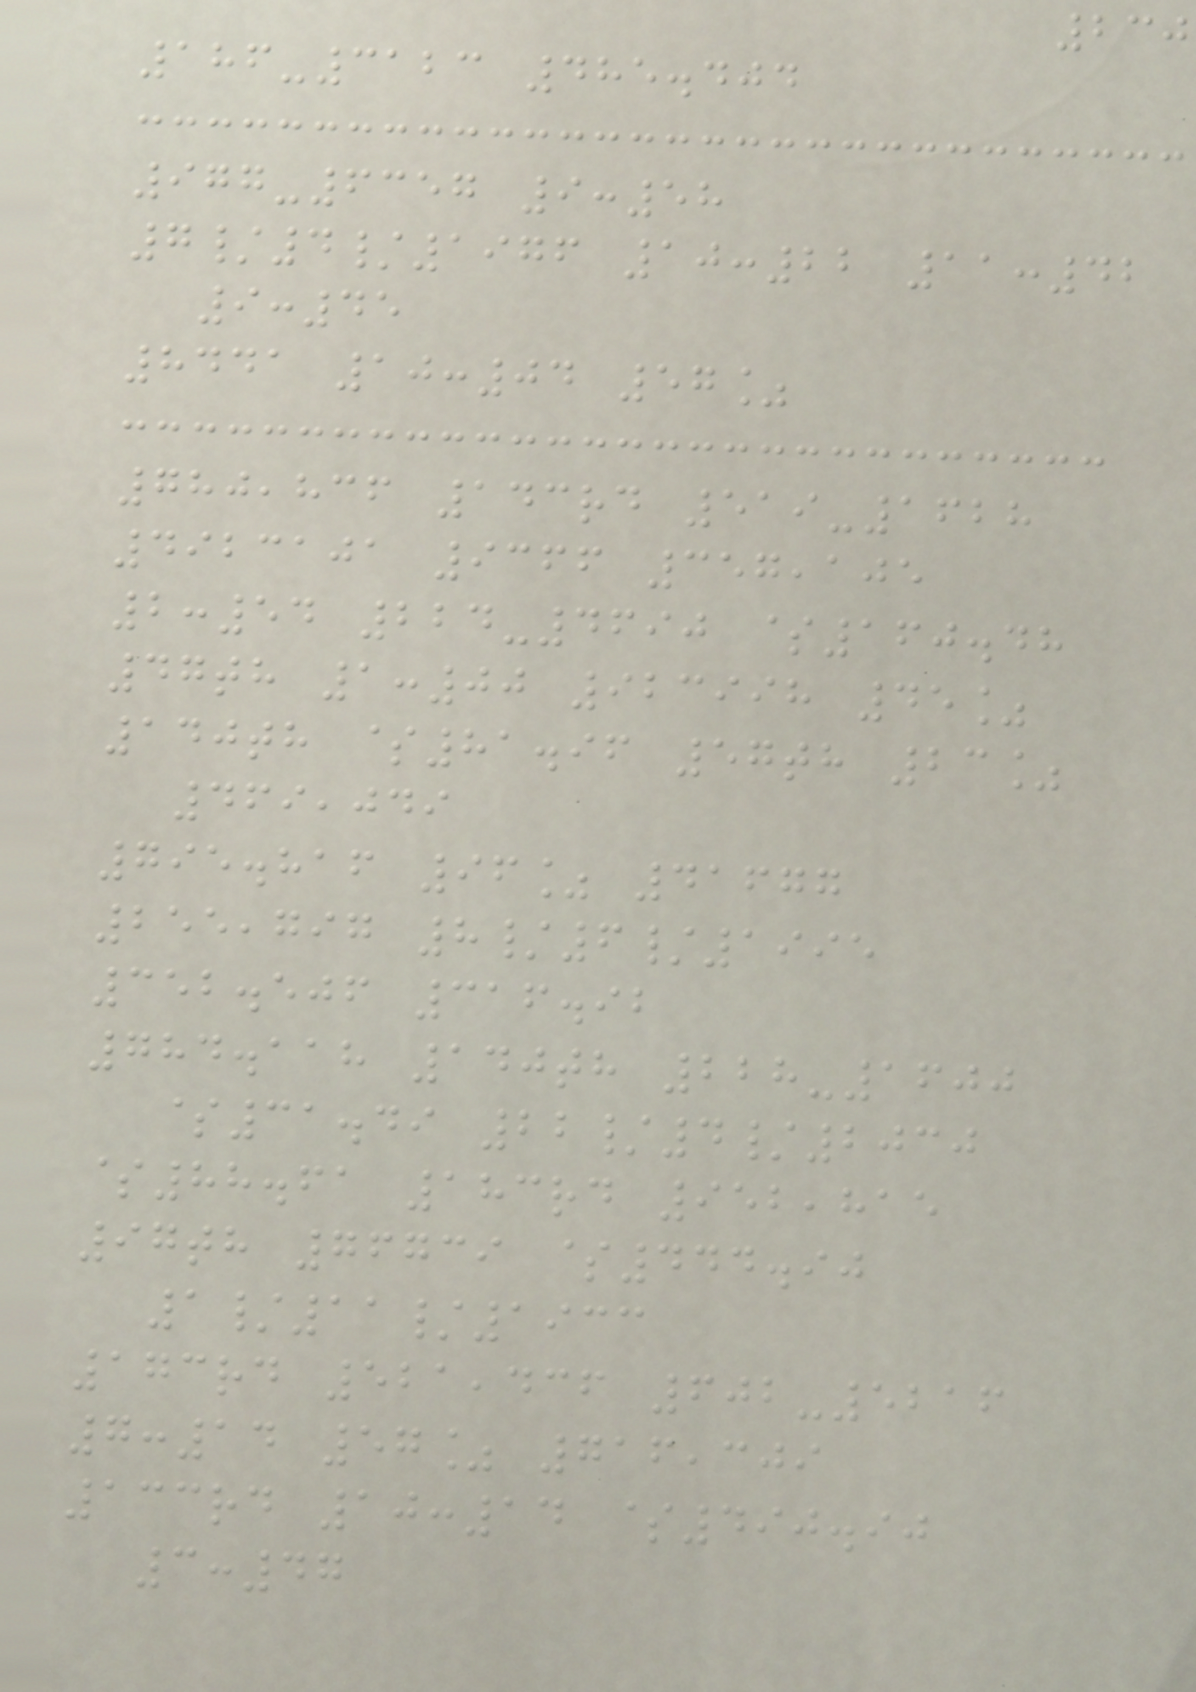230
186-3123 485.404
977-6357 9:58
7/4/1976 10:22 11:42
9:45
8441 10:04 57%
780,836 143rd 519-1628
4923101 9366 357,105
2:54 224-4690 $160.48
47th 1:00 923998 45%
140th $81.96 57th 23%
469,049
795.816 96% 41677
255,797 8/6/1995
352.506 316.92
784.118 140th 228-1600
$31.49 22/4/2030
$88.61 183rd 952,815
97th 76739 $444.90
1/11/1933
173rd 521,436 602-5216
7:14 57% 716,309
133rd 10:14 $490.90
3:47
